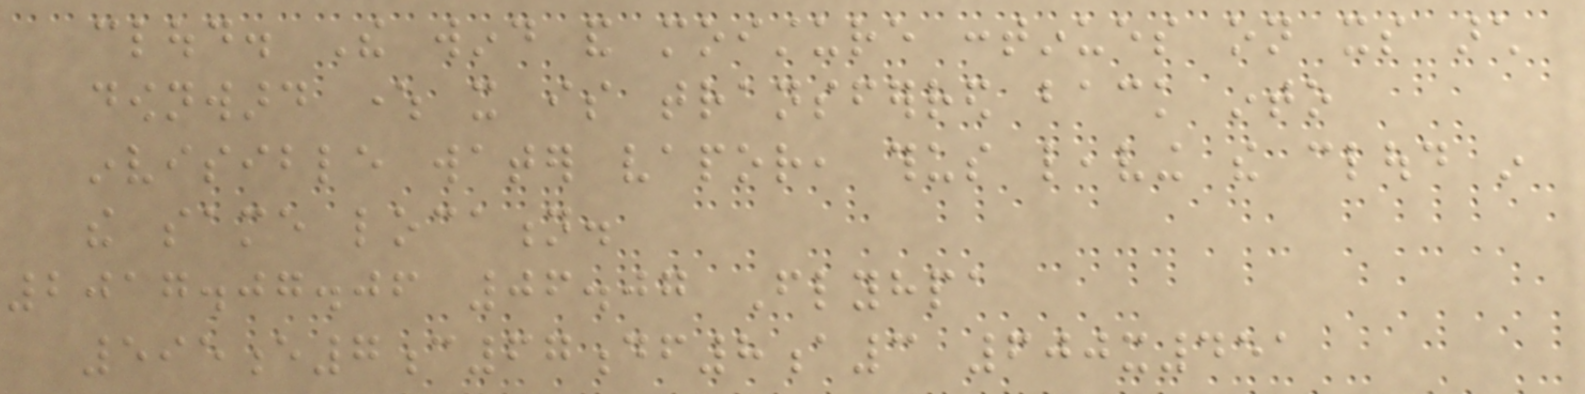cloud. The wind and moisture continues on its arch
downward where it is transferred back into
invisible water vapor, thus leaving the cloud in
the same location.
2017.07.06 06.07 Flyhpa
595e7c67df8a3 600x451
